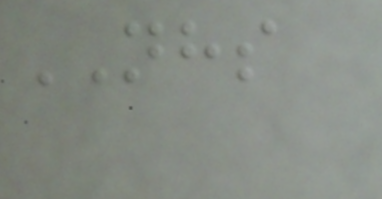NHS
